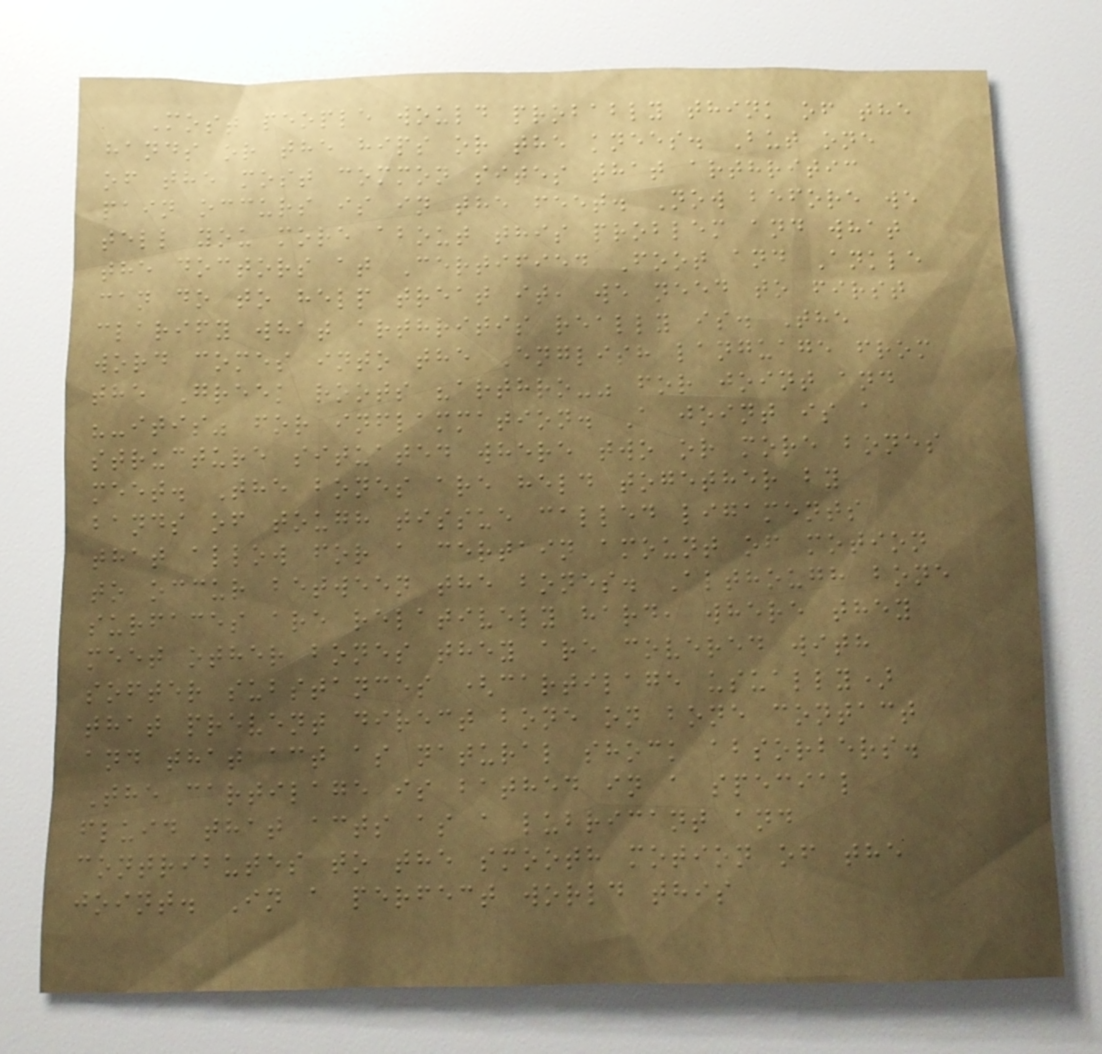Most people would probably think of the
hands or the hips or the knees. But one
of the most common sites that arthritic
pain occurs is in the feet. Now before we
tell you more about this problem and what
the doctors at Certified Foot and Ankle
can do to help treat it, we need to first
clarify what arthritis really is. The
word comes into the English language from
the Greek roots "arthro-" for joint and
"-itis" for inflammation. A joint is a
structure situated where two or more bones
meet. The bones are held together by
bands of tough tissue called ligaments
that allow for a certain amount of motion
to occur between the bones. Although bone
surfaces are relatively hard, where they
meet other bones they are covered with
softer substances (cartilage usually)
that prevent direct bone on bone contact
and that act as natural shock absorbers.
The cartilage is bathed in a special
fluid that acts as a lubricant and
contributes to the smooth motion of the
joint. In a perfect world this
